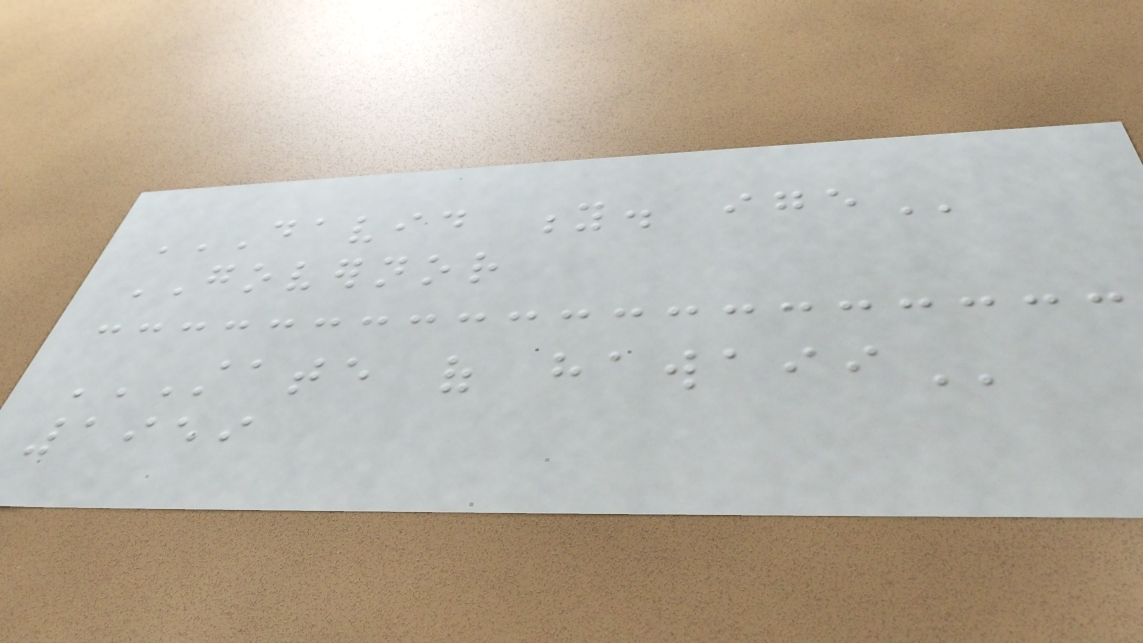DAVID Y. IGE
GOVERNOR
STATE OF HAWAII
1959
